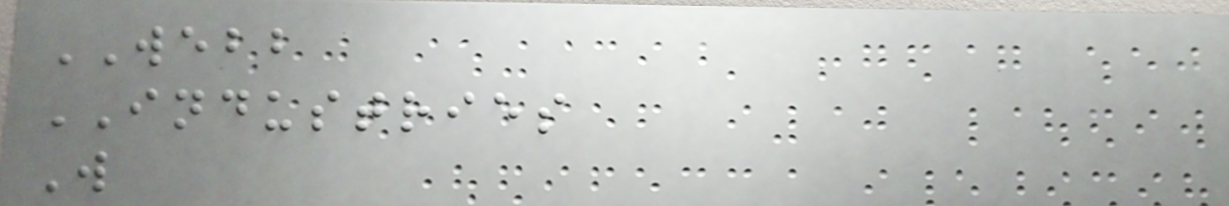WEBB
INDUSTRIES
W
